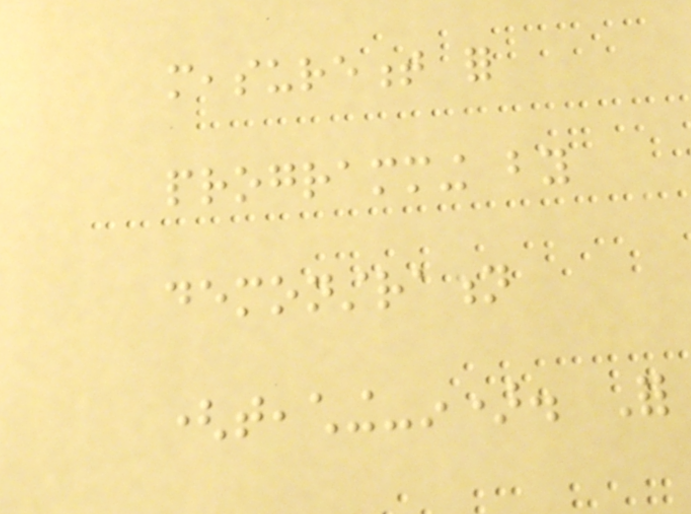measurement for
programming by
demonstration
(teaching-in). For
